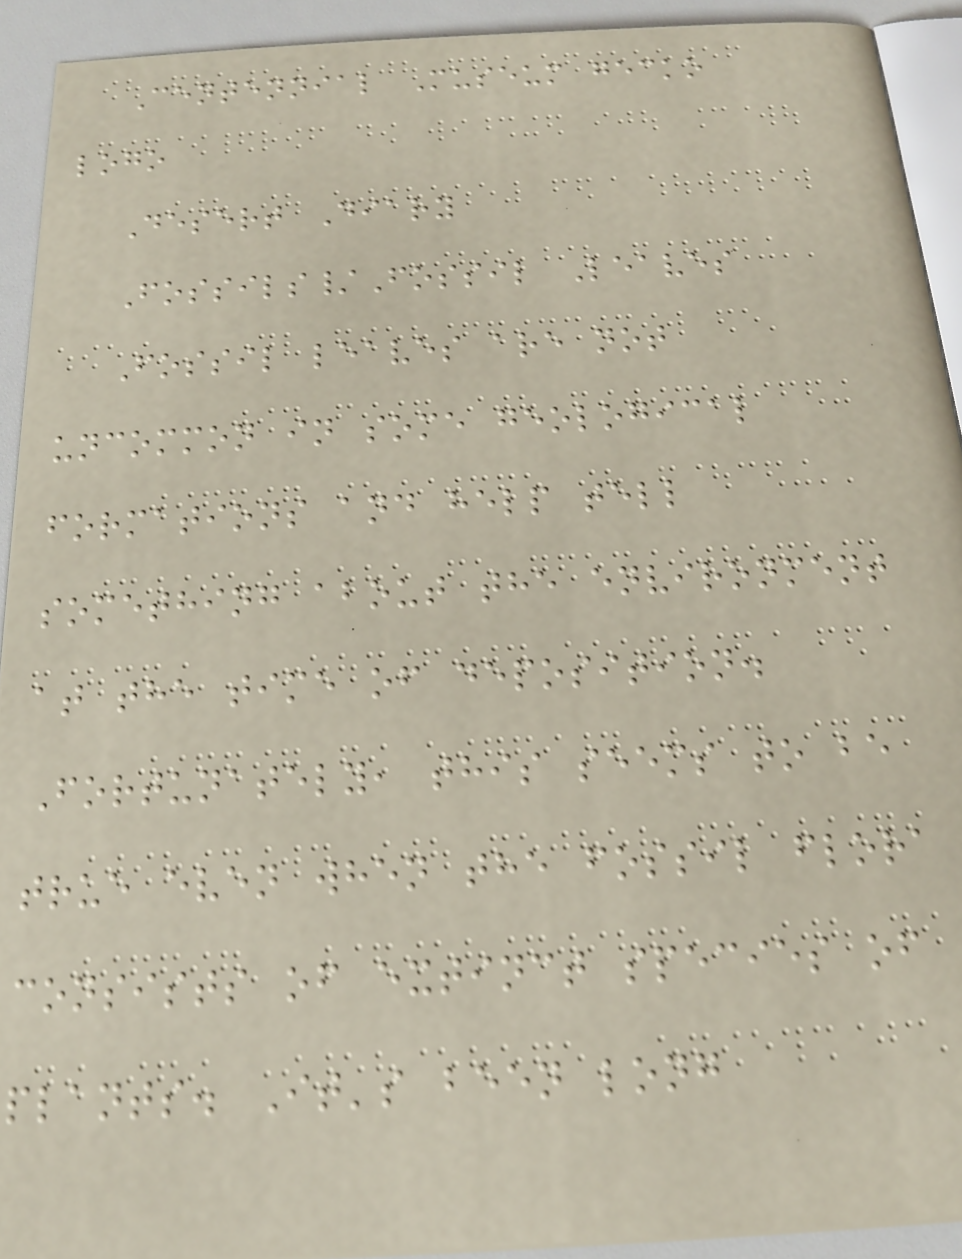Centennial Museum gecko
logo
Desert Diary
Fossils/Fossil Leaves
Fossil leaves are not
uncommon in some geological
formations and help tell
something about the environment
at the time of deposition.
Fortunately, this seems to be
true even when the fossil flora
consists of extinct species of
plants. It's been long
